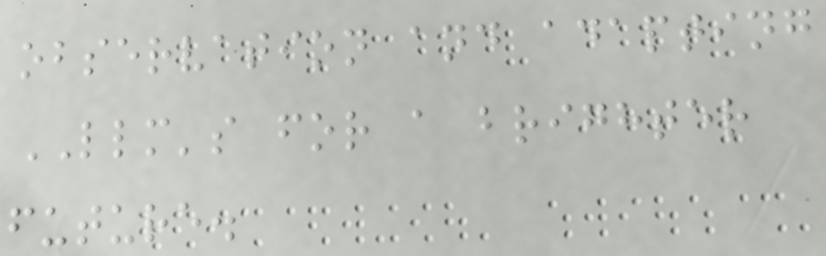observation and adapting
LLM's for a brighter
future.
